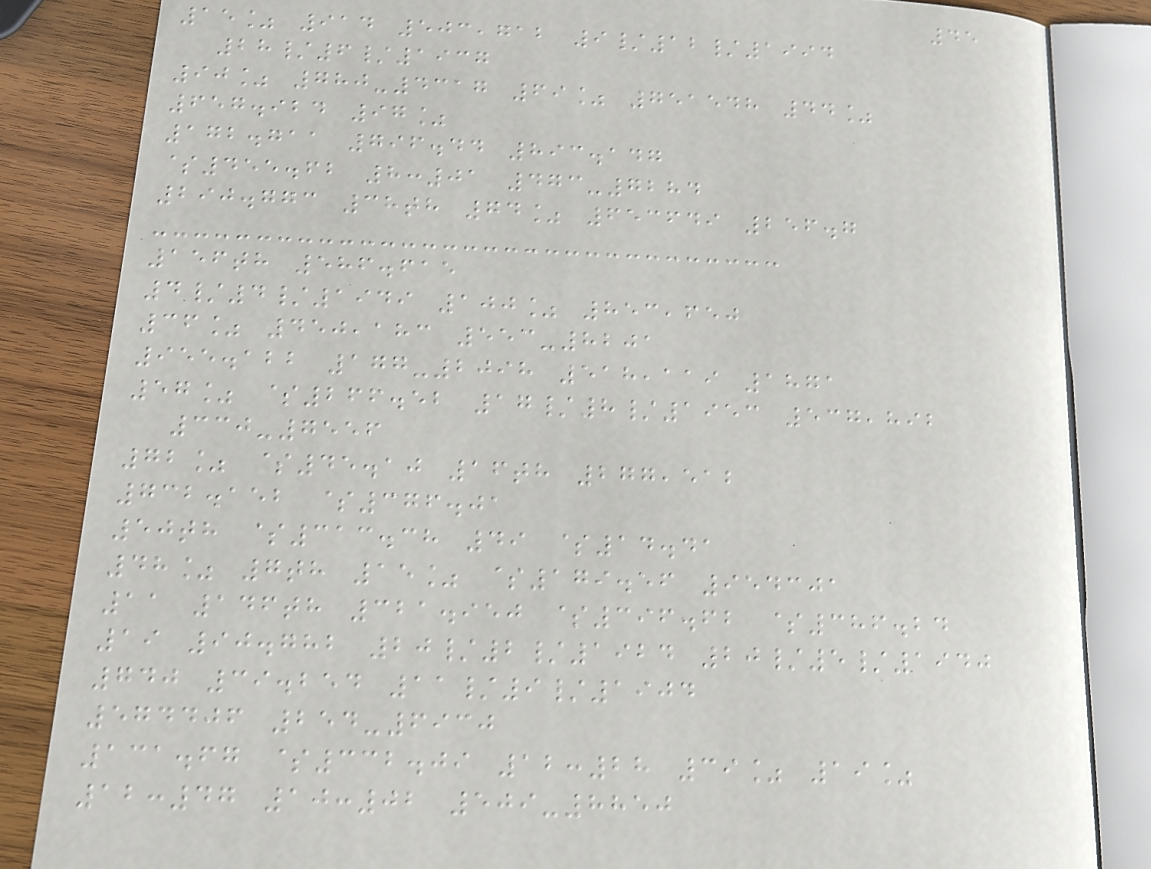45
15% 914 503,712 9/12/1994
28/6/1937
90% 780-4317 69% 751548 44%
657.924 97%
172.711 796.44 893.147
$455.62 8:01 473-7284
290.773 38th 74% 653649 256.7
156th 586.615
4/4/1949 100% 853,650
36% 450,183 553-8201
955.122 177-2098 518,119 1871
57% $266.52 17/8/1953 537,892
330-7556
72% $45.10 16th 277,512
732.152 $376.01
50th $313.38 49 $14.41
48% 7th 15% $179.56 954301
11 146th 321.950 $396.62 $386.24
19 90.782 20/2/1924 20/5/1940
740 39.254 11/9/1904
574406 254-6930
131.67 $332.09 12:28 39% 19%
12:47 10:02 509-8850
